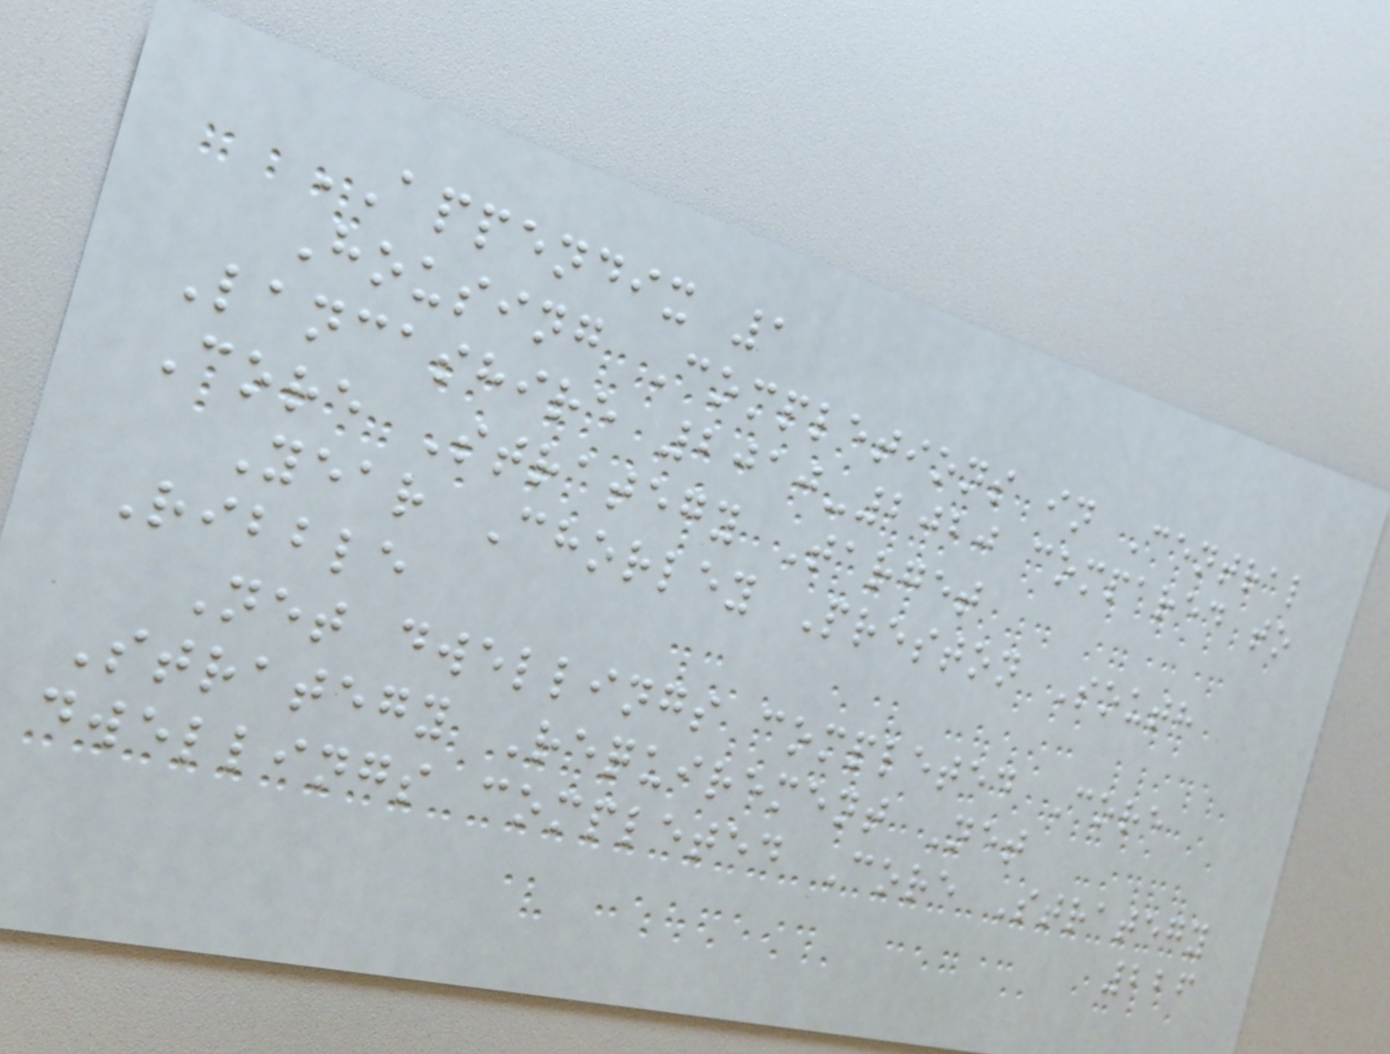APPENDIX 1
Housing Completions in Central
Lancashire 2010-2020 compared to
Core Strategy Target
Year Chorley Preston South
Ribble
Net dwellings completed Core
Strategy Requirement Net
dwellings completed Core Strategy
226
